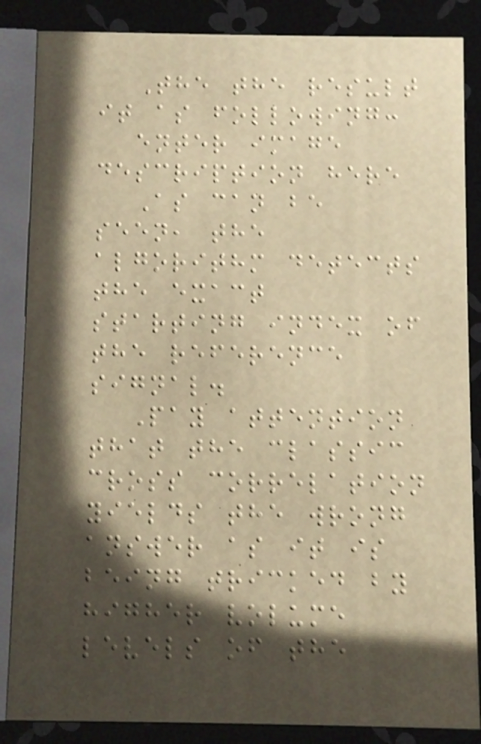The the result
it as following:
enter image
description here
As can be
seen, the
algorithm detects
the exact
starting index of
the reference
signal.
Pay attention
that the classic
cross correlation
yields the wrong
answer as it is
being tricked by
higher volume
levels of the
